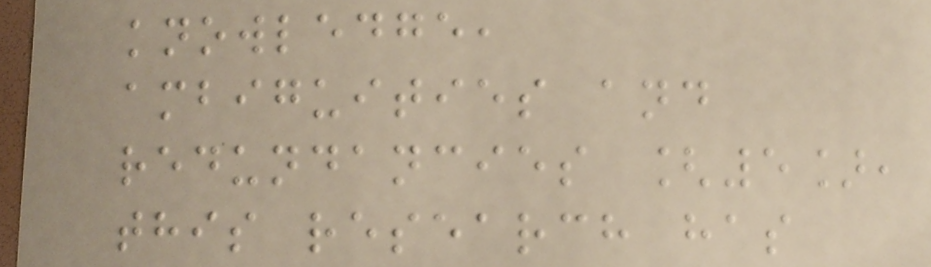knowledge,
ambiguities and
redundancies [5],
this research has
